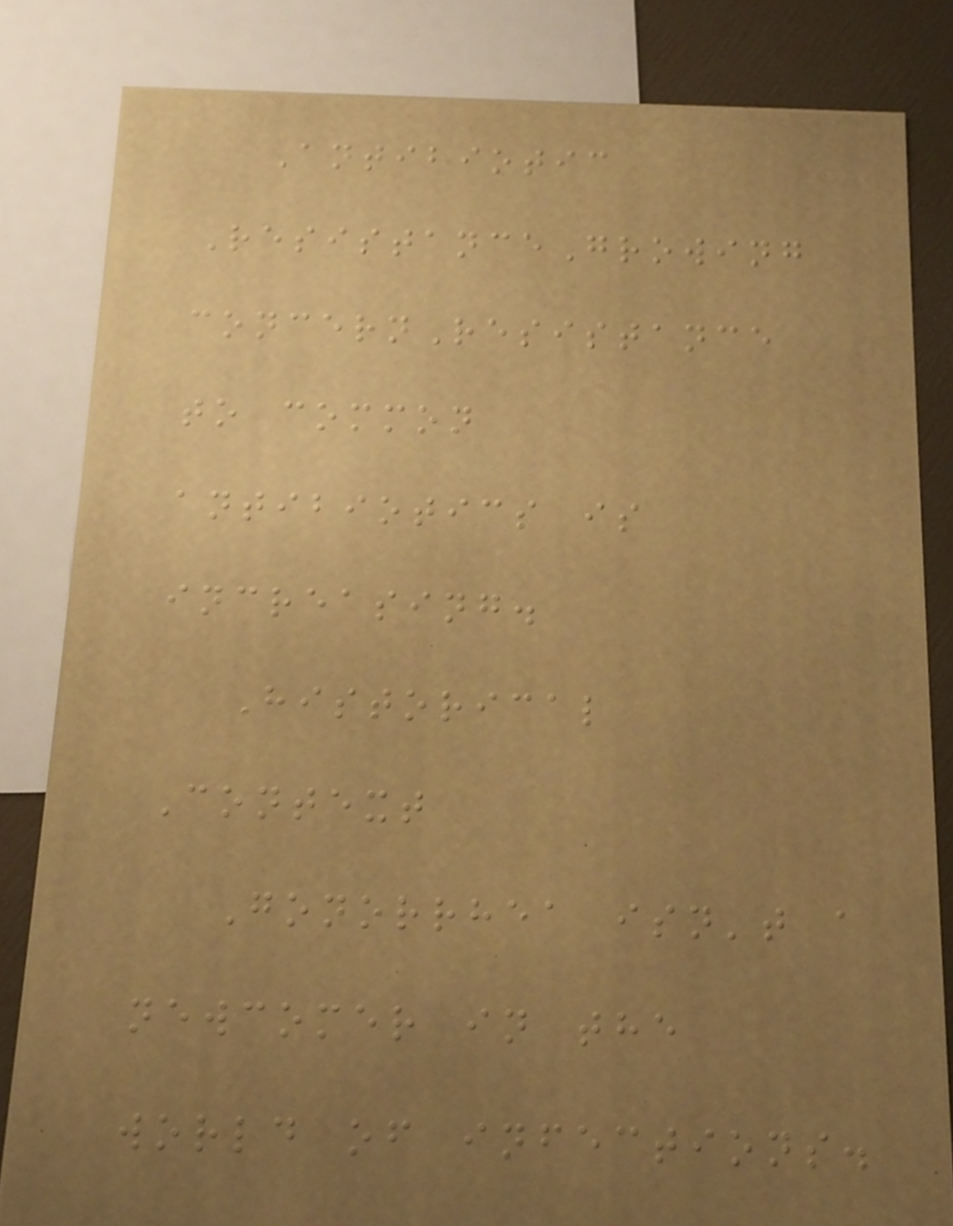Antibiotic
ResistanceGrowing
concernResistance
to common
antibiotics is
increasing.
Historical
Context
Gonorrhea isn't a
newcomer in the
world of infections.
